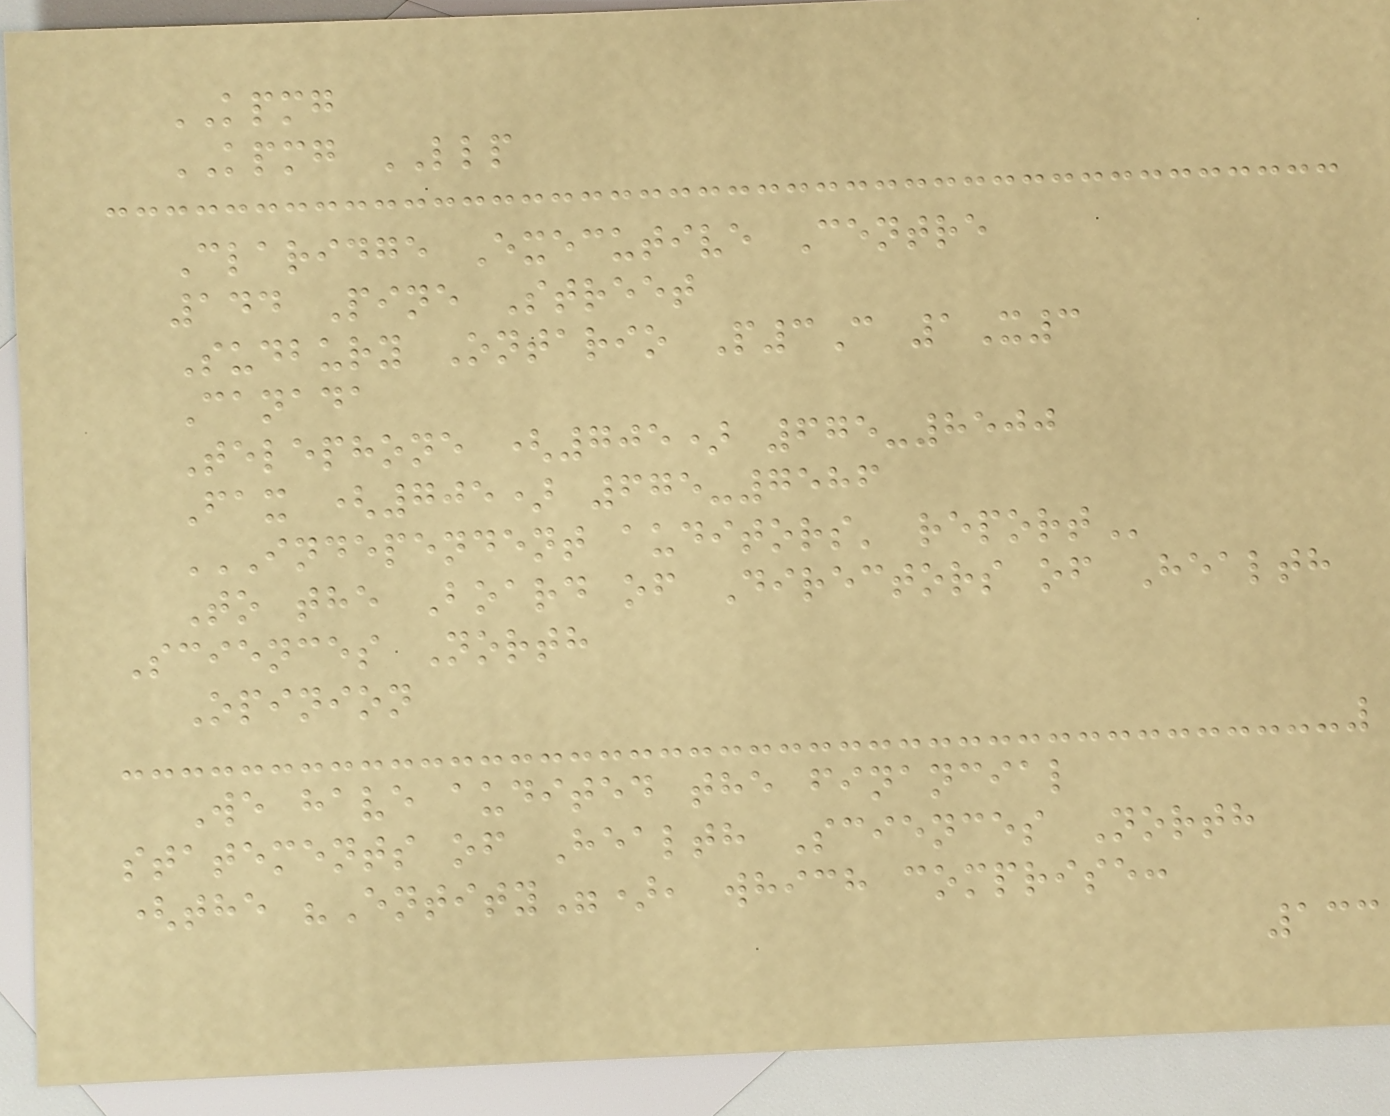KPMG
KPMG LLP
Claridge Executive Centre
144 Pine Street
Sudbury Ontario P3C 1X3
Canada
Telephone (705) 675-8500
Fax (705) 675-7586
INDEPENDENT AUDITORS' REPORT
To the Board of Directors of Health
Sciences North
Opinion
We have audited the financial
statements of Health Sciences North
(the "Entity"), which comprise:
133
